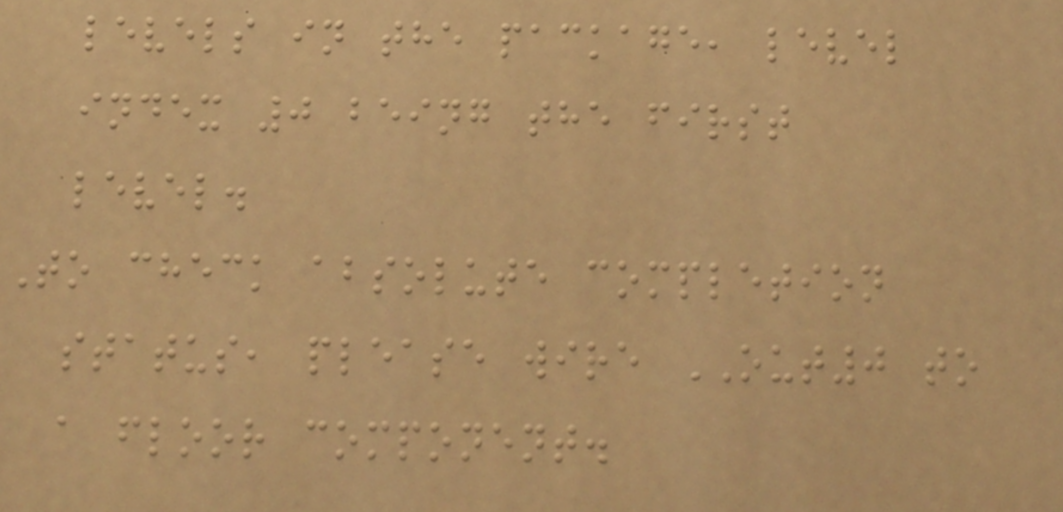levels in the package, level
index 0 being the first
level.
To check absolute completion
status, please wire OUT0 to
a floor component.
